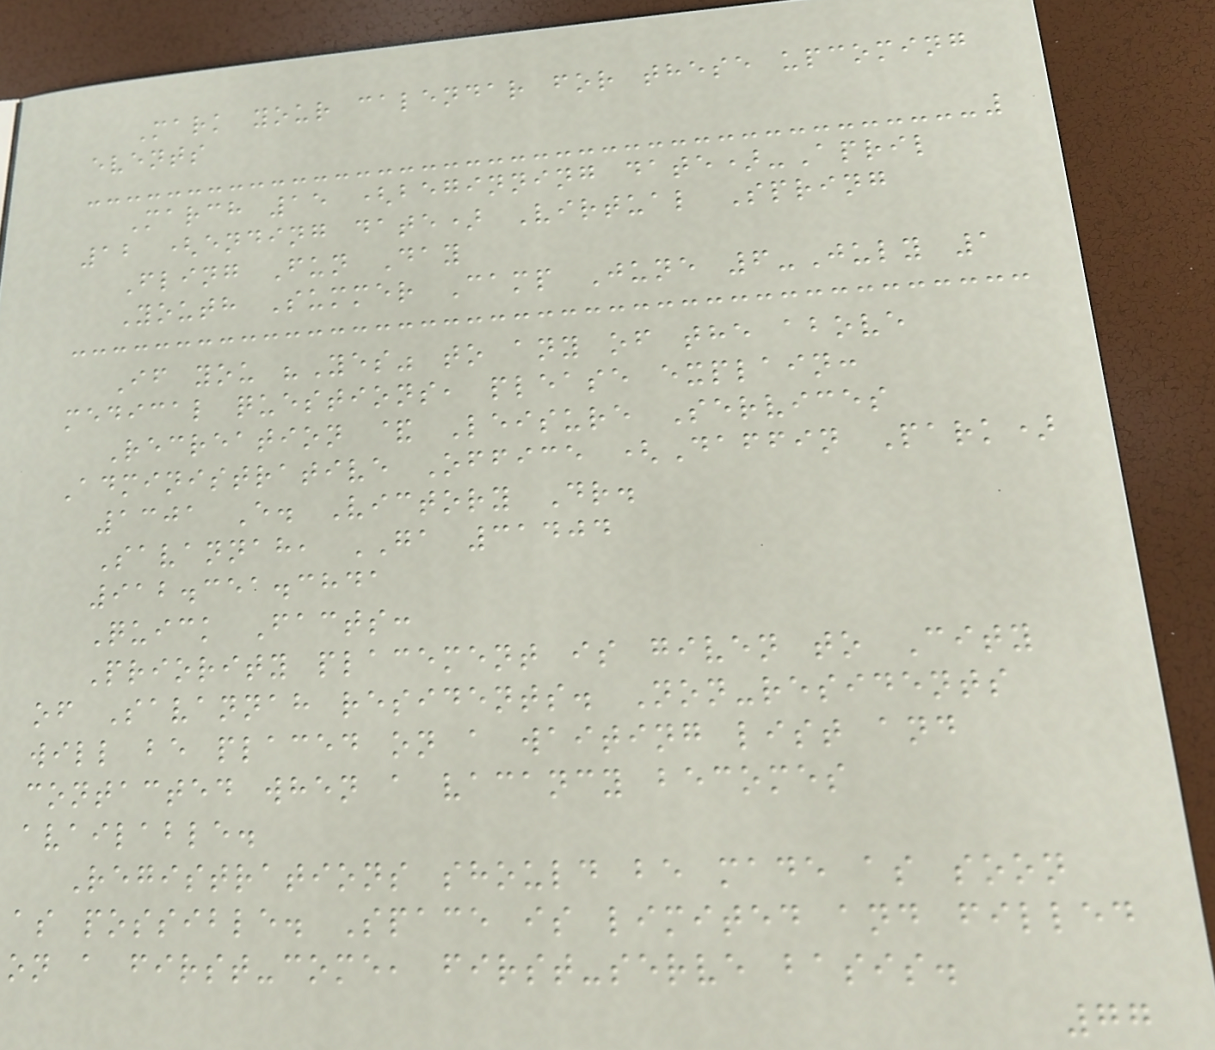Mark your calendar for these upcoming
events
March 15 (beginning date)-April
12 (ending date) Virtual Spring
Fling Fun Day
Youth Summer Camp June 6-July 1
If you "Yes" to any of the above
medical questions, please explain:
Recreation & Leisure Services
Administrative Office (Daffin Park)
1301 E. Victory Dr.
Savannah, GA 31404
912.351.3841
Quick Facts:
Priority placement is given to City
of Savannah residents. Non-residents
will be placed on a waiting list and
contacted when a vacancy becomes
available.
Registrations should be made as soon
as possible. Space is limited and filled
on a first-come, first-serve basis.
77
